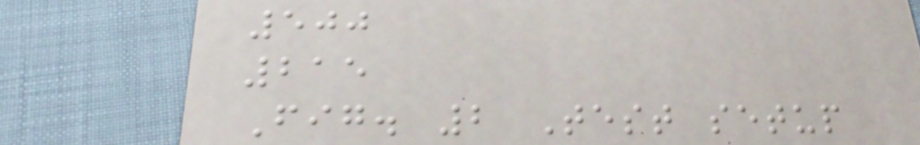500
215
Fig. 2 Test setup
